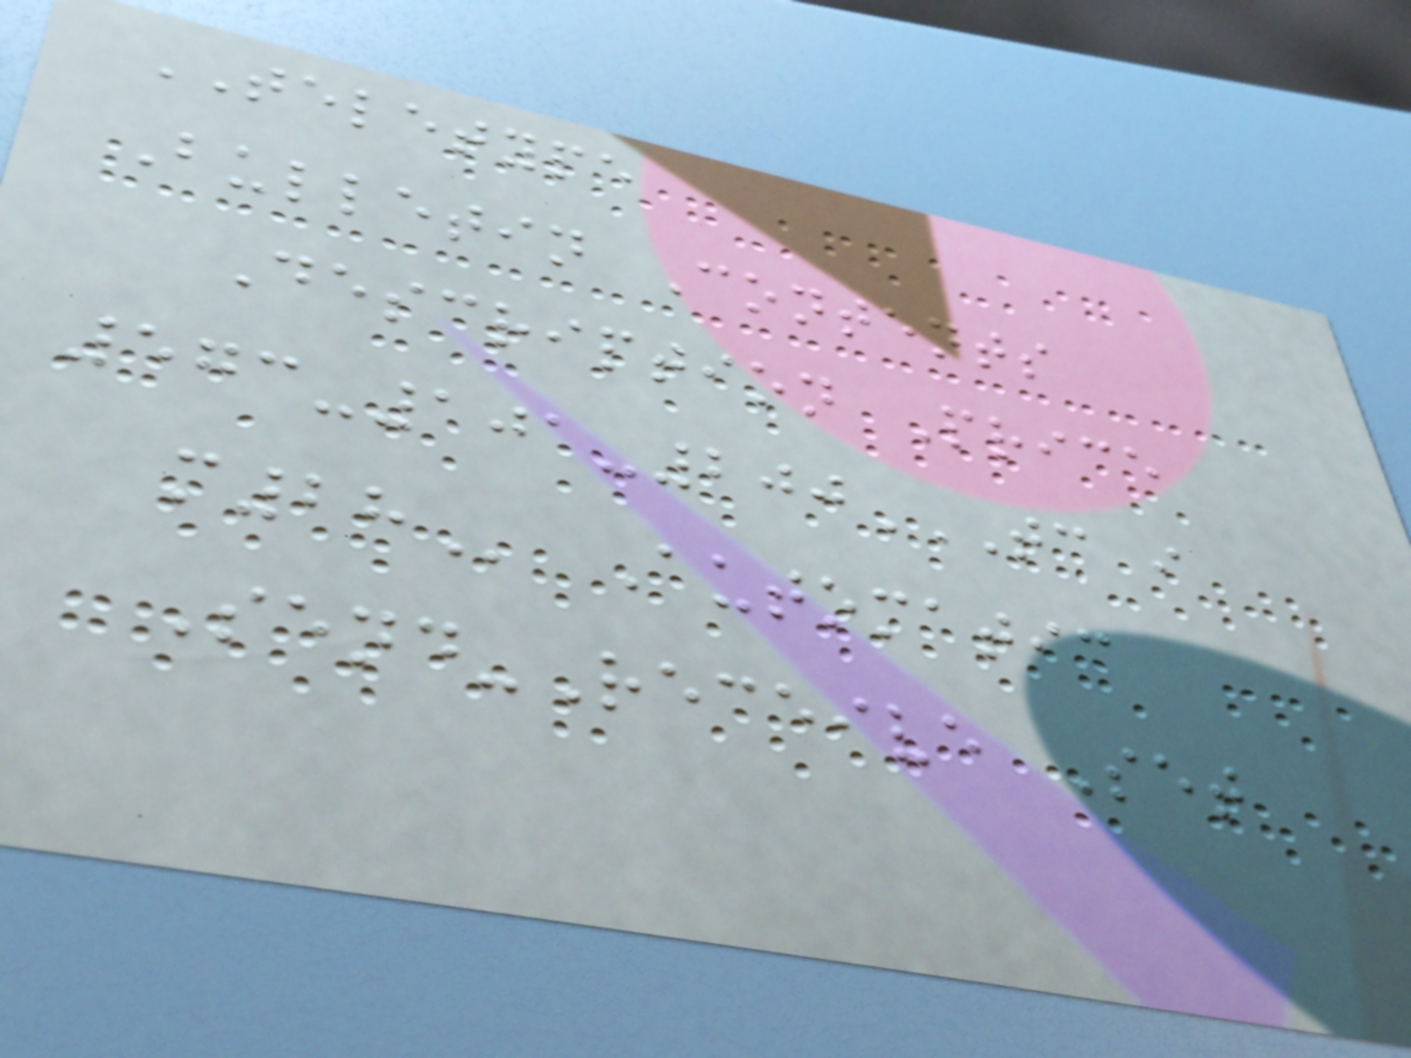TELETYPE
Bulletin Contents
Description Price
573-101-200TC I
M28 Automatic
Send-Receive Set
